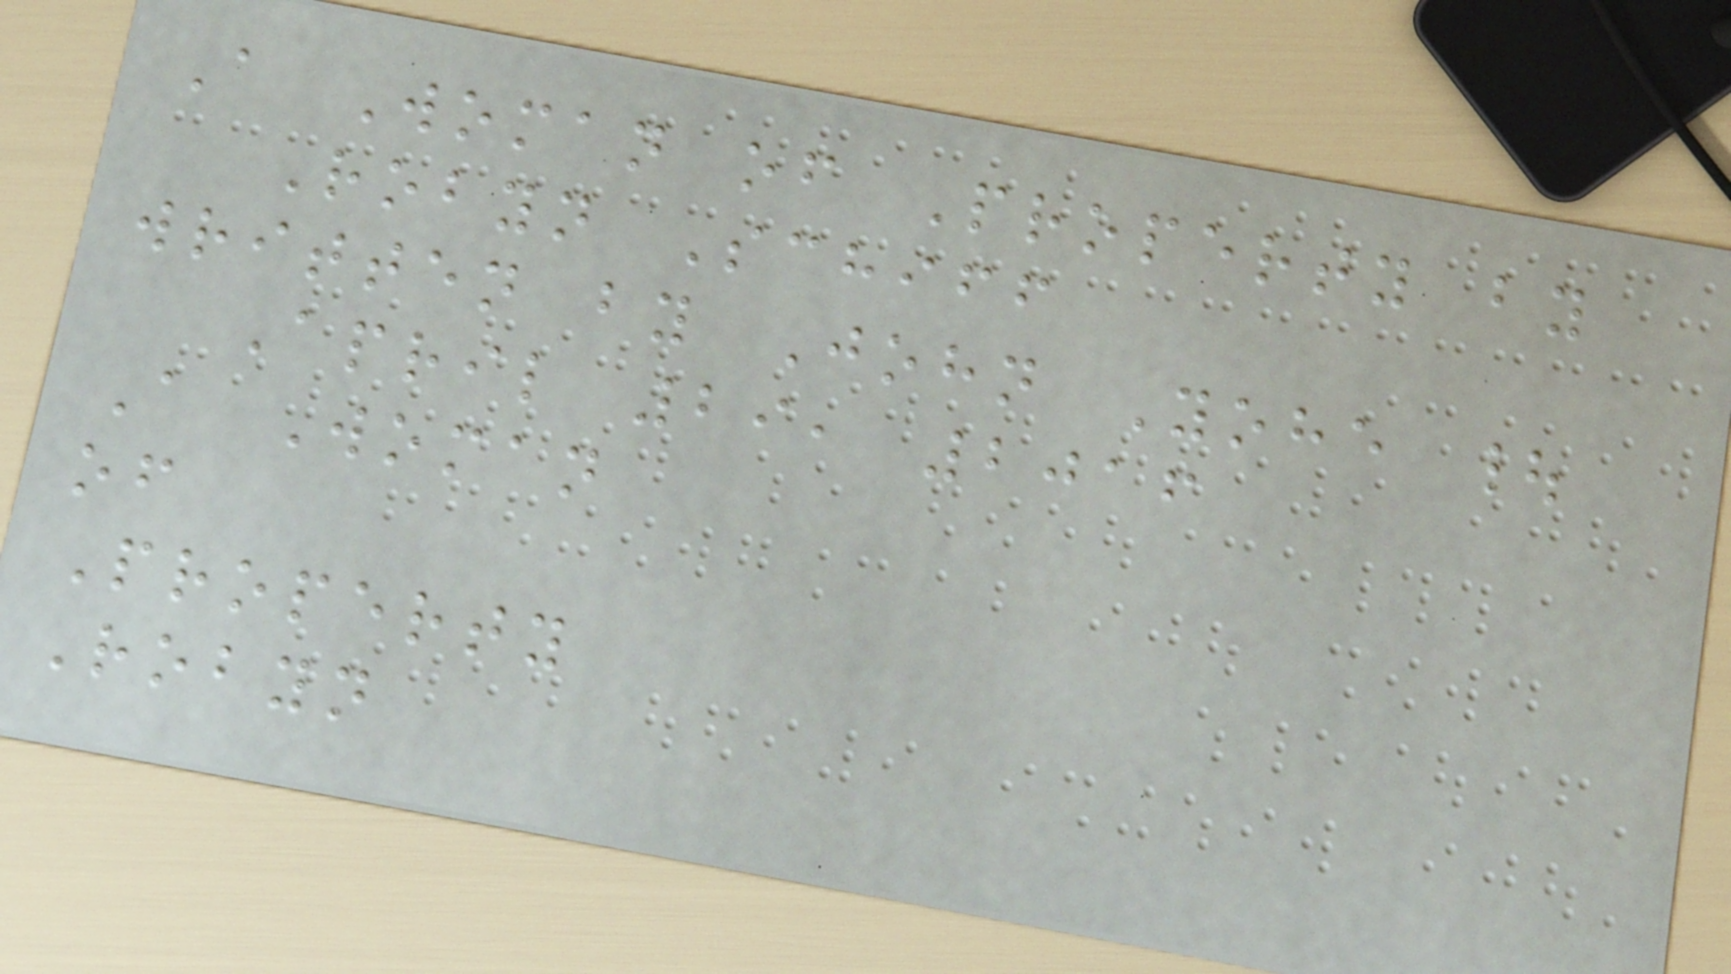A Woman of Property by
Robyn Schiff
written by John Yohe |
April 29, 2016
A Woman
of
Property
Robyn
